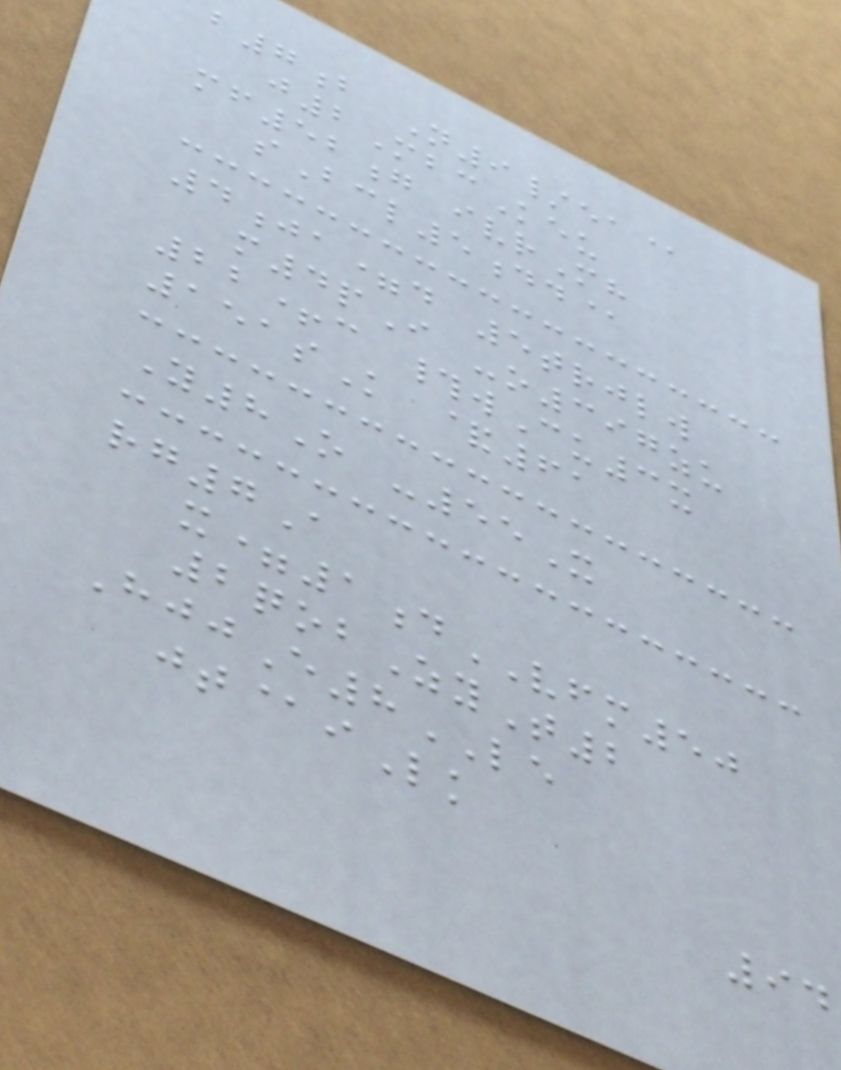b7b N9/ea@
j2MbcKeu
mf52g ivrMh
sBcl5dd@
4ja=d 5trjlw
m4pI -o397zu
22+c #wCu3x
151sK &61
Y8O -55X
rg7A
x=1dVFM50
2qobZyT2
HjjE8LE
jt@iLk
94
